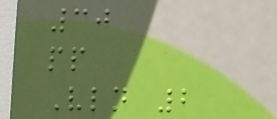30
pp
Vln 2
